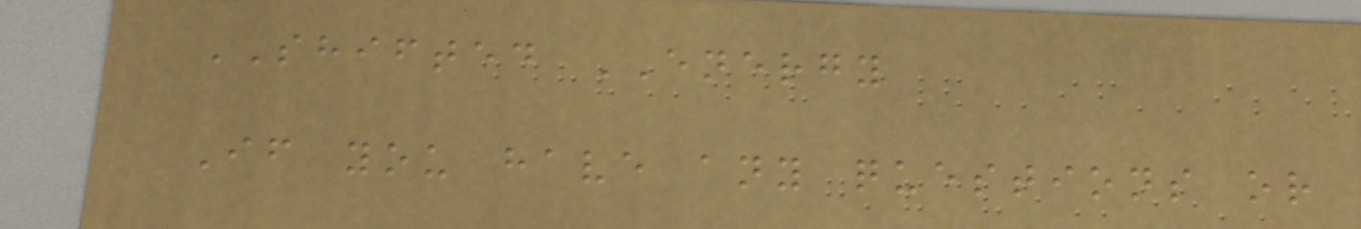SHIFTED ENERGY
If you have any questions or
